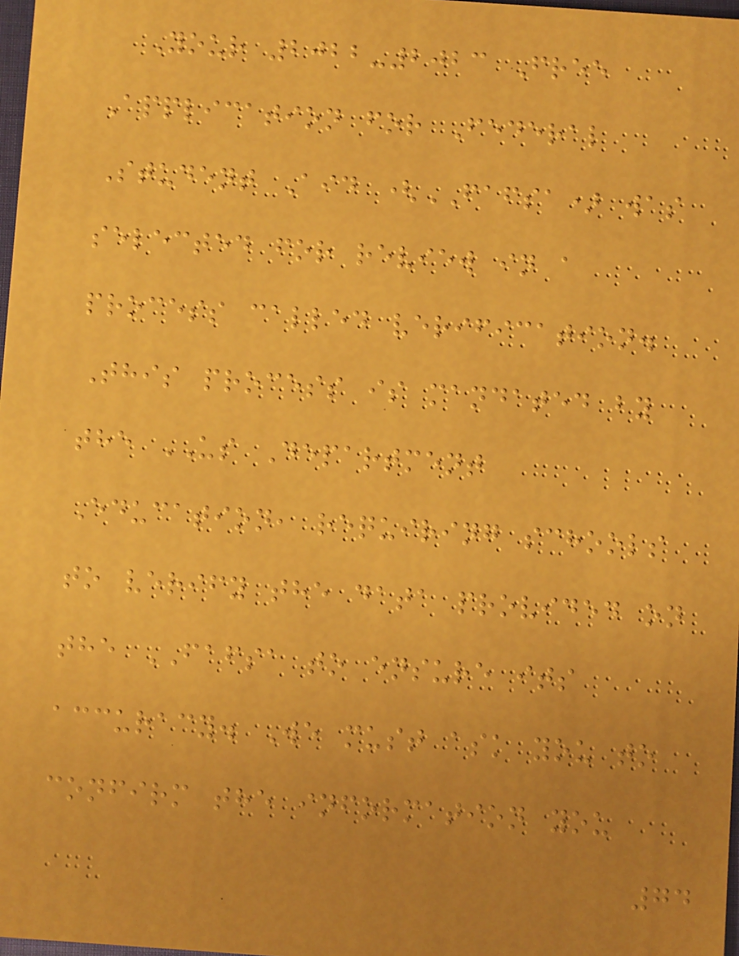Your 2022-2023 Free
Application for Federal
Student Aid (FAFSA) was
selected for review in a
process called verification.
This process is mandated by
the US Department
Education, requiring schools
to verify the data provided on
the FAFSA to ensure its
accuracy. We must ask you to
confirm the information you
74
